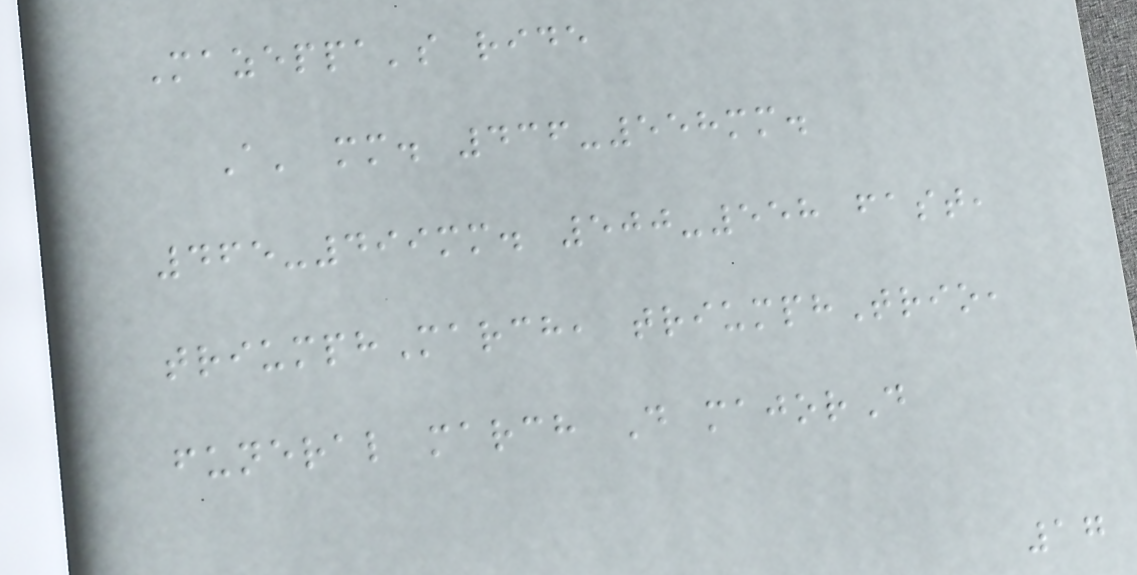Mazeppa's ride
A' mm. 436-558mm.
465-499mm. 500-558 fast,
triumphMarch, triumphTrio,
funeral march D majorD
17
